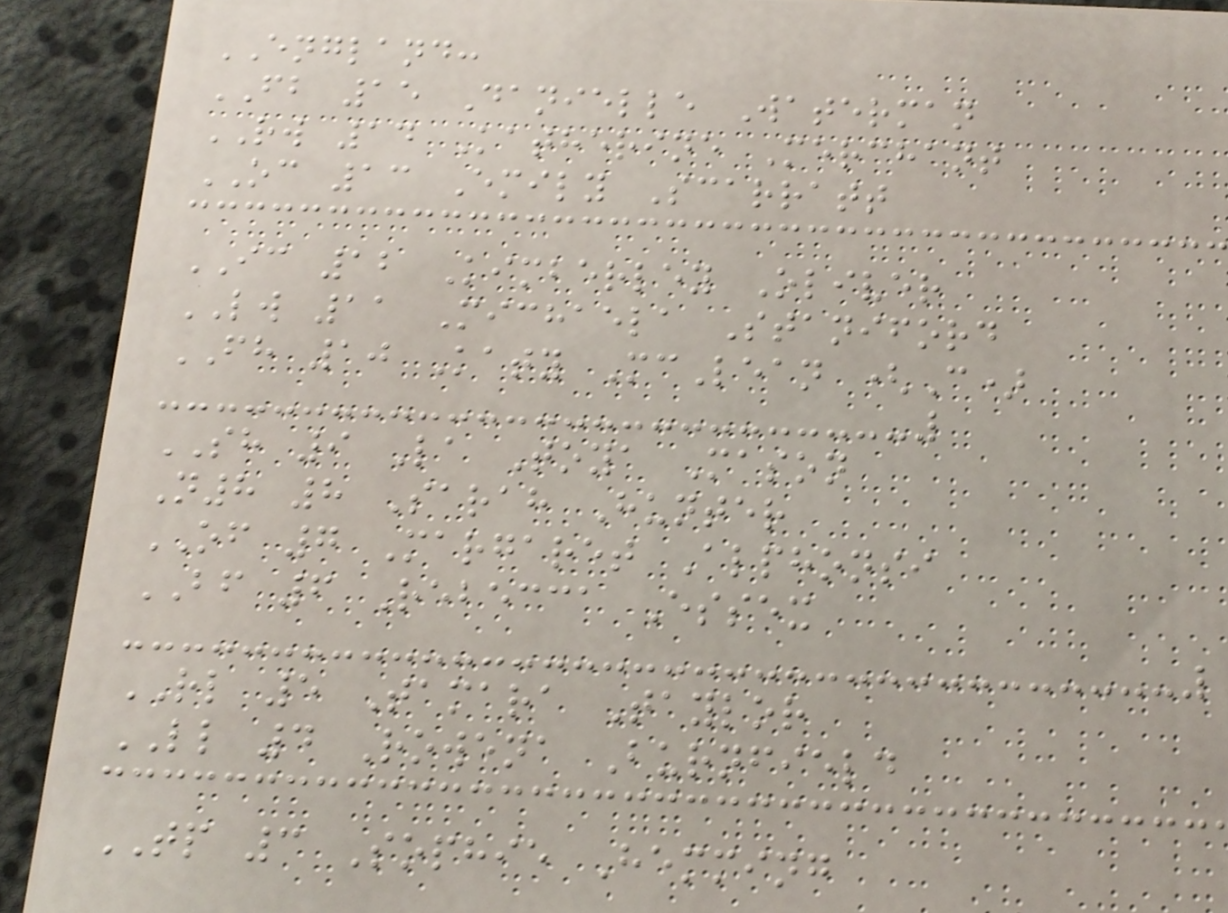ENGLAND:
FB 15 Danielle Waterman
RW 14 Katherine Merchant
OC 13 Emily Scarratt
IC 12 Kimberley Oliver
LW 11 Michaela Staniford
FH 10 Katy McLean (C)
SH 9 La Toya Mason
N8 8 Sarah Hunter
OF 7 Margaret Alphonsi
BF 6 Rebecca Essex
RL 5 Tamara Taylor
LL 4 Rowena Burnfield
TP 3 Sophie Hemming
